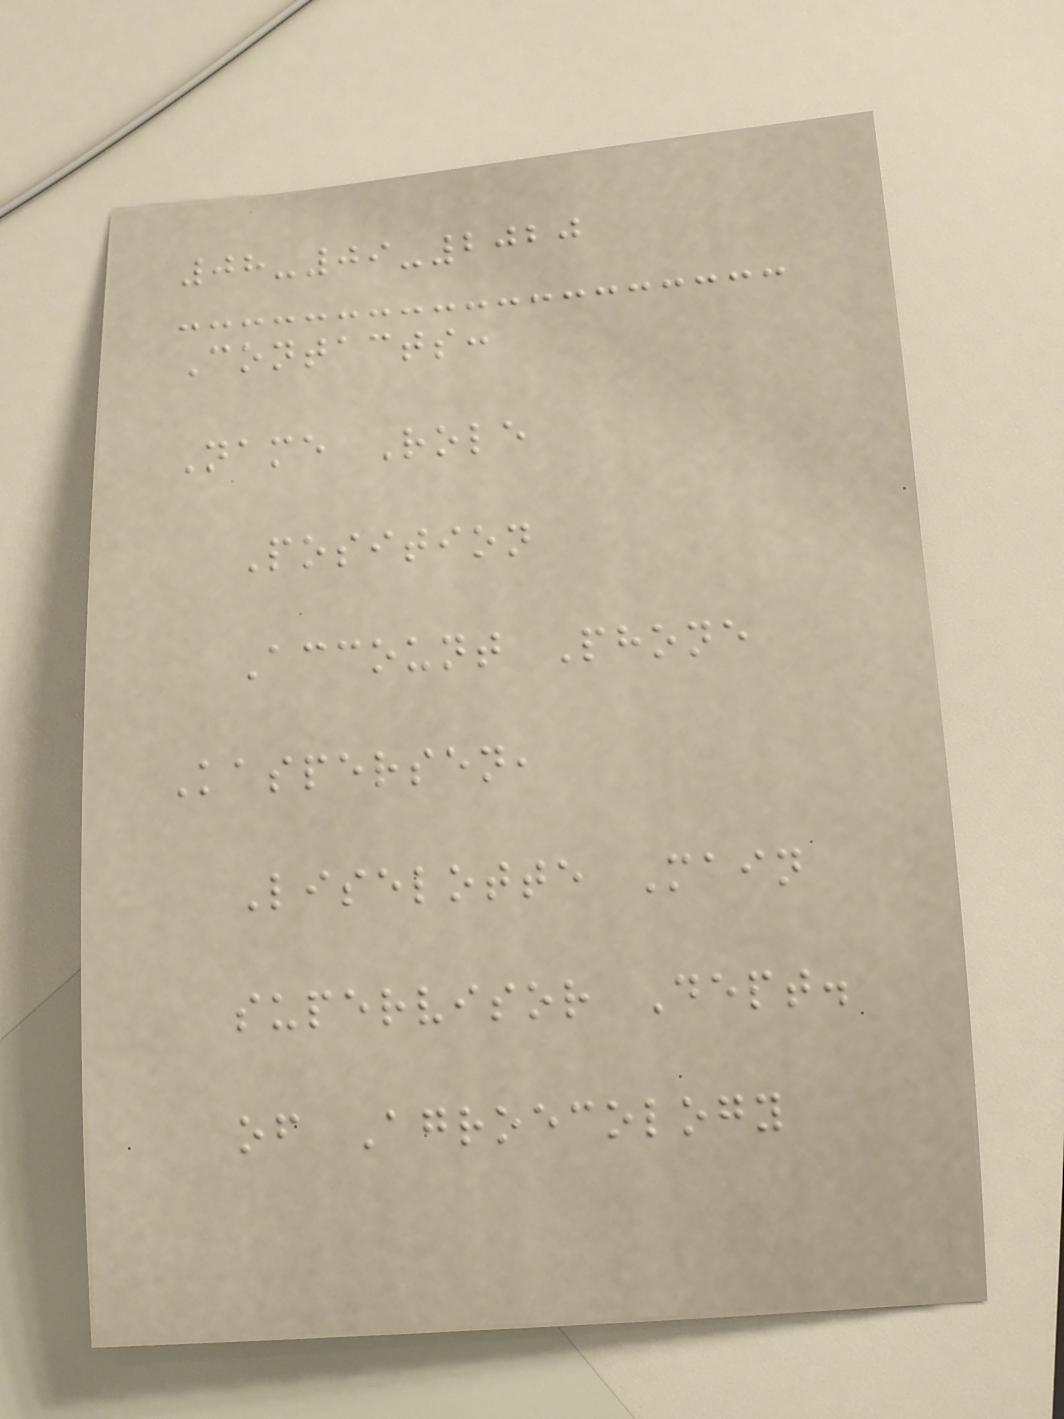08-09-2020
Contacts:
Name Role
Position
Account Phone
Kaspersen,
Liselotte Main
supervisor Dept.
of Agroecology
